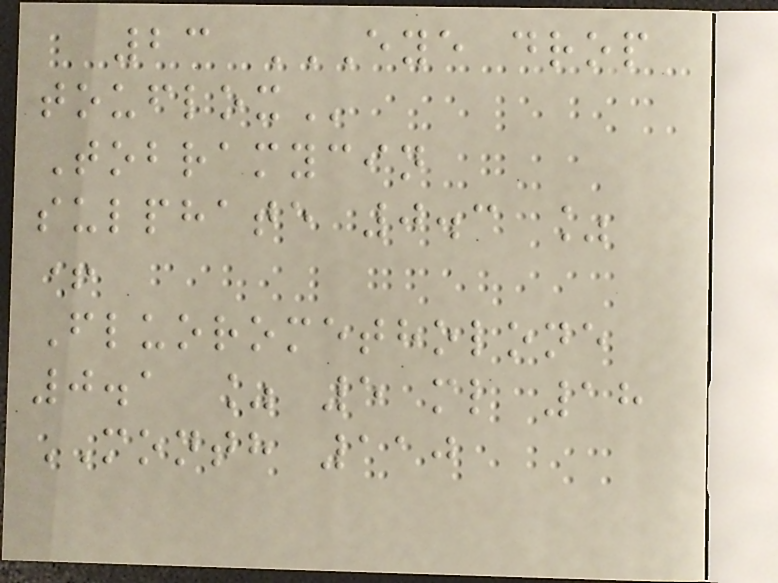23 EYE DROP
TOUFLOX
Tobramycin
sulphate 0.3 %
+
Fluorometholone
0.1 % 5 ml 18
MONTH 110
